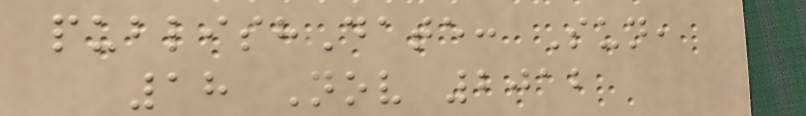publishDate: Sun,
18 Nov 2012
